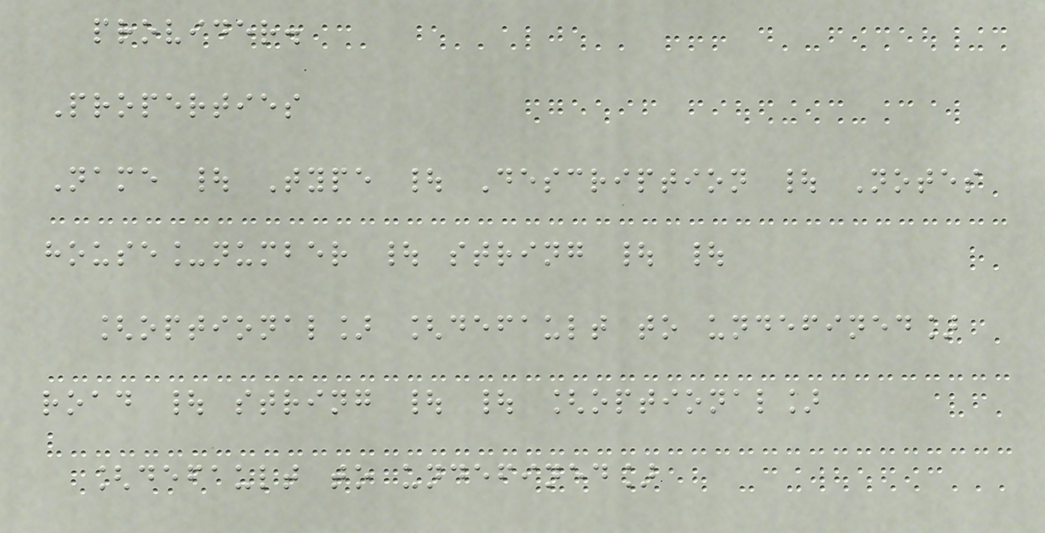provider.
Properties
Name | Type | Description | Notes
house_number | string | |
[optional] [default to undefined]
road | string | | [optional]
[default to undefined]
